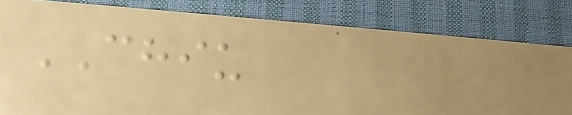CHIU
